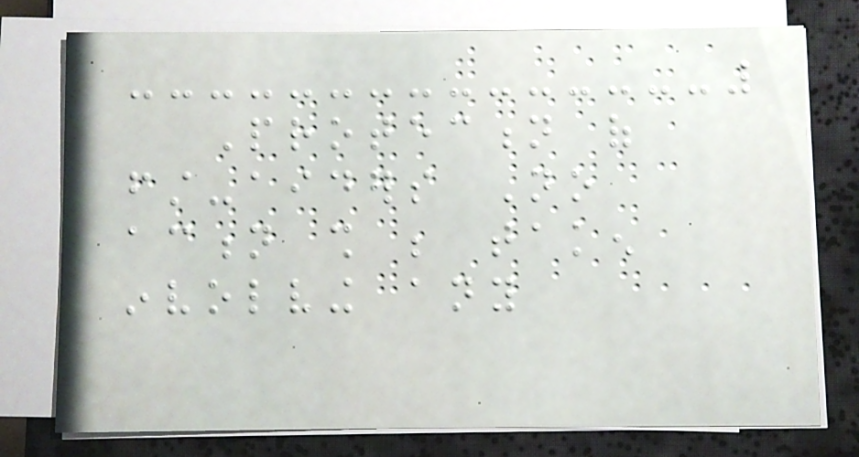Protection of
first-aiders No
action shall be taken
involving any
